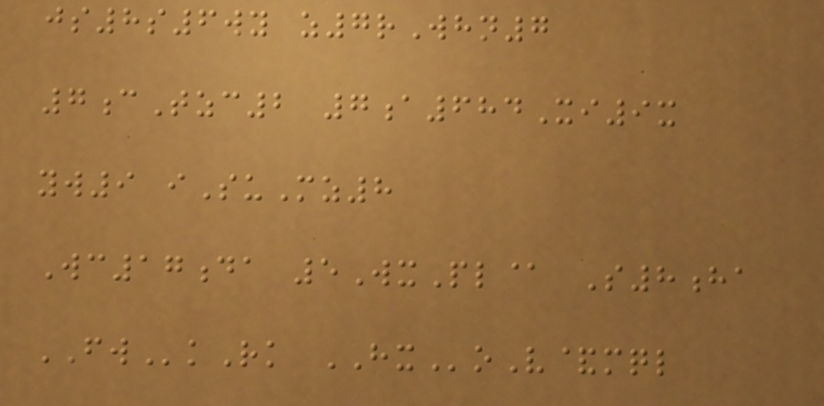js8s6wy z7rWhn7
7cTzc2 7a684Xi9x
yw9 iSuMz8
Wc17da 5WxPl@ S8ha
FWkRk HXoV&mql
